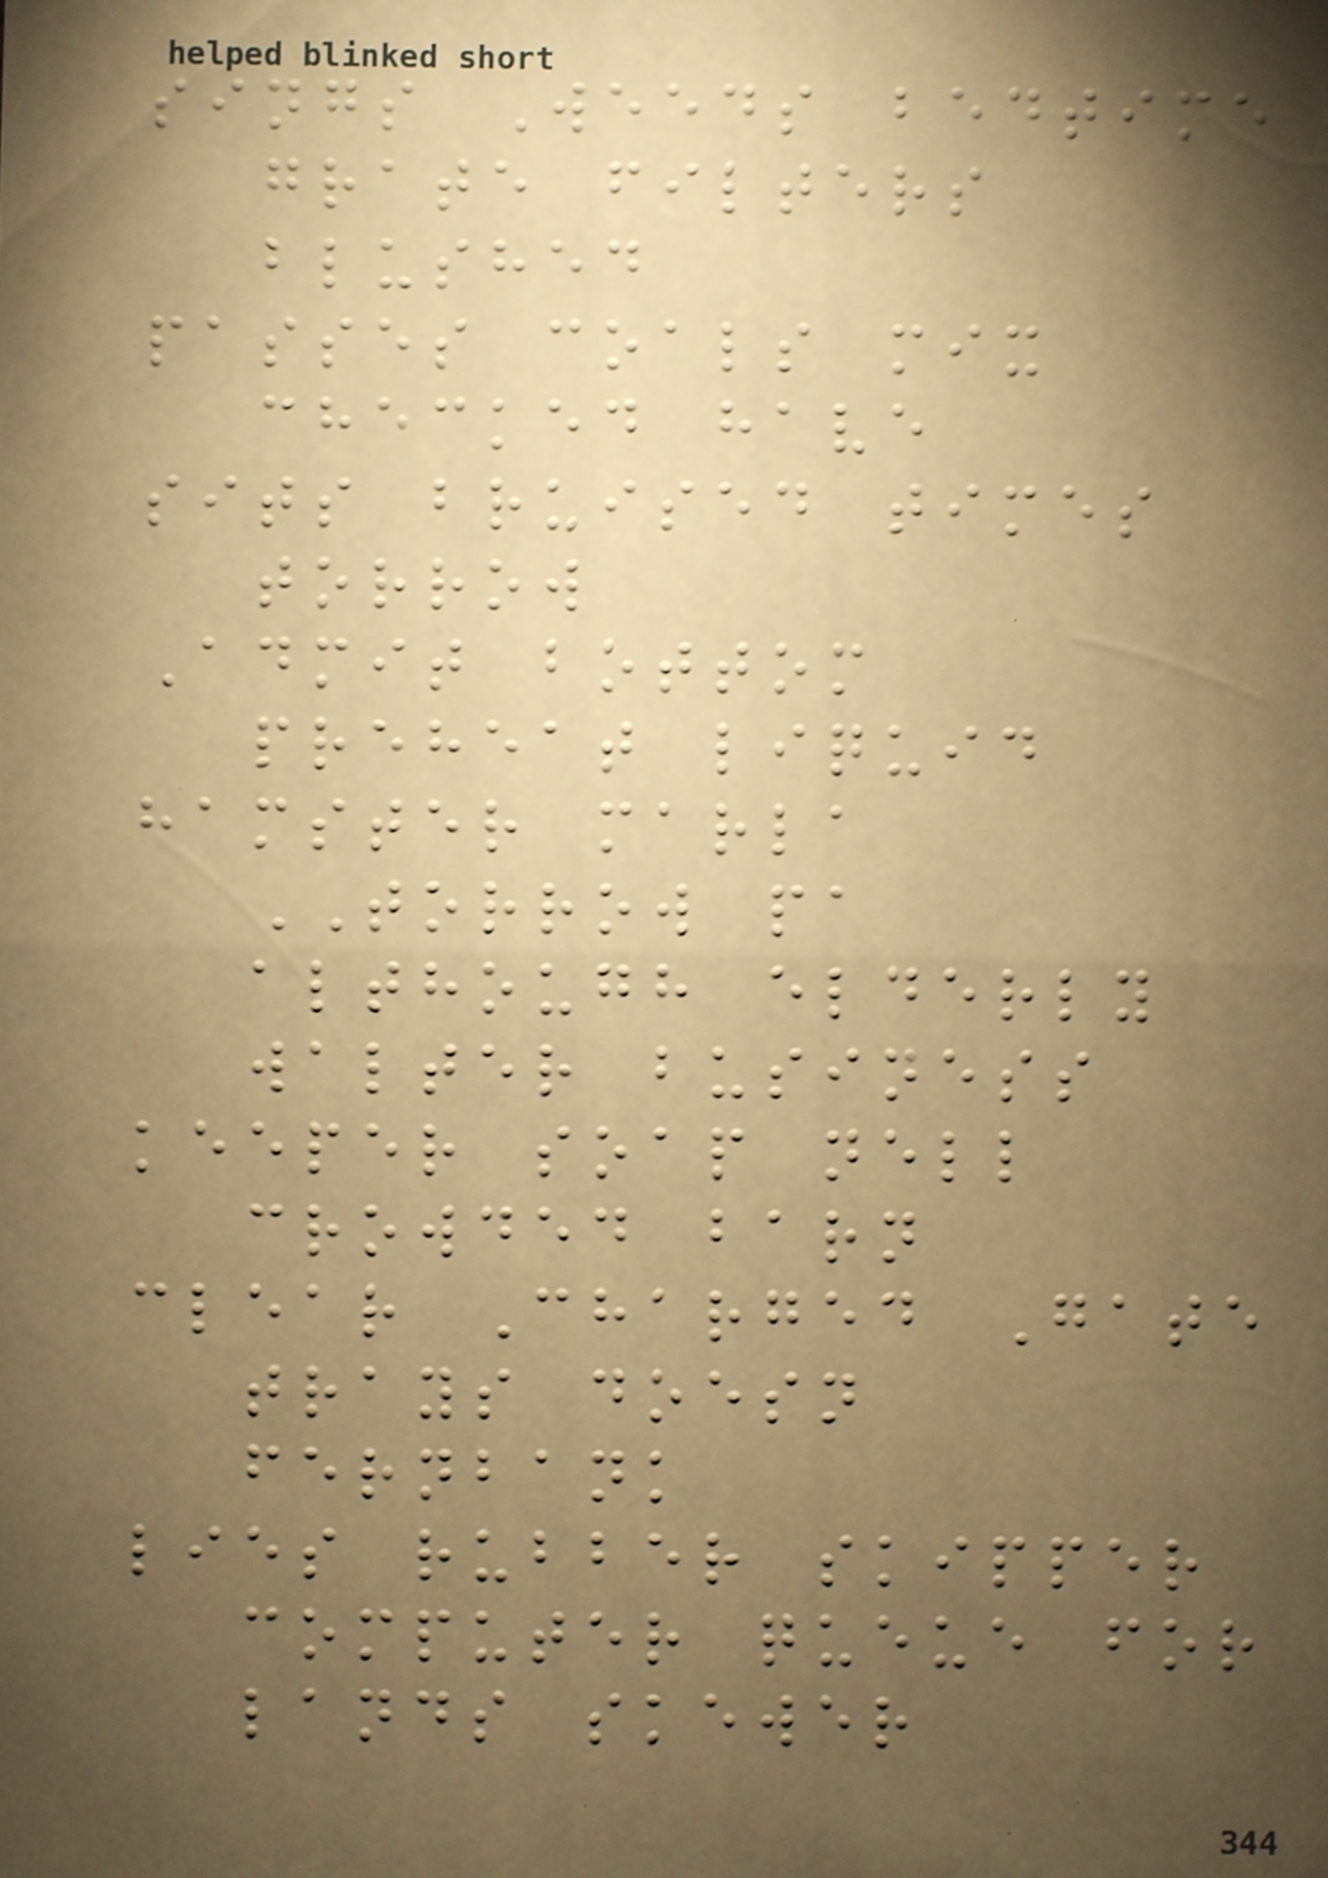sings Weeds bedtime
grate filters
blushed
passes coals mix
checked have
sits bruised times
torrow
Admit bottom
preheat liquid
hamster marla
TORROW pa
although elderly
walter business
keeper soap nell
crowded barn
clear Charged Gate
trays doesn
fernbank
lies rubber skipper
computer queue for
lands skewer
